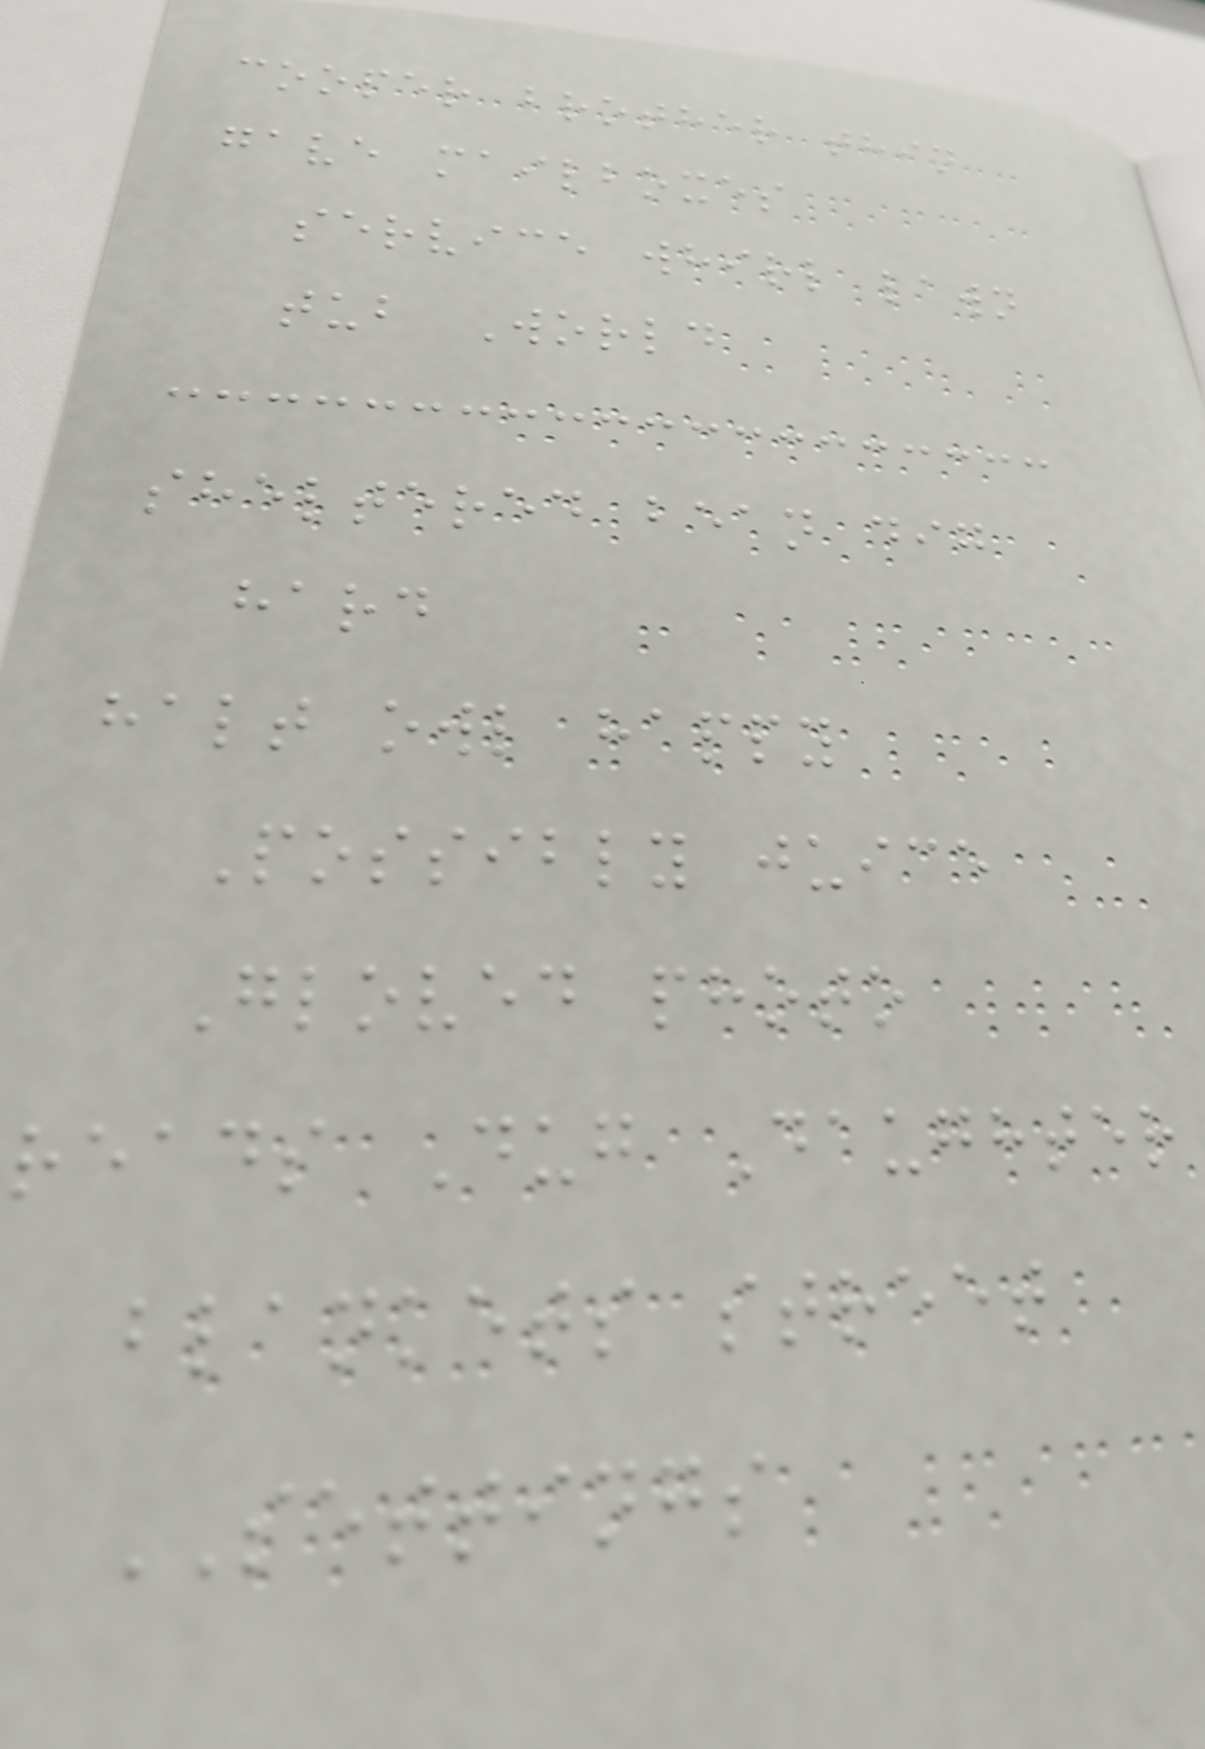cooper brother thin
gave mailboxes
service whirl lawn
tub World
sheltered bean dig
hard
halt owl happy
Possibly juice
Gloved photo
reads Dug Daughter
blankets street
SETTINGS
